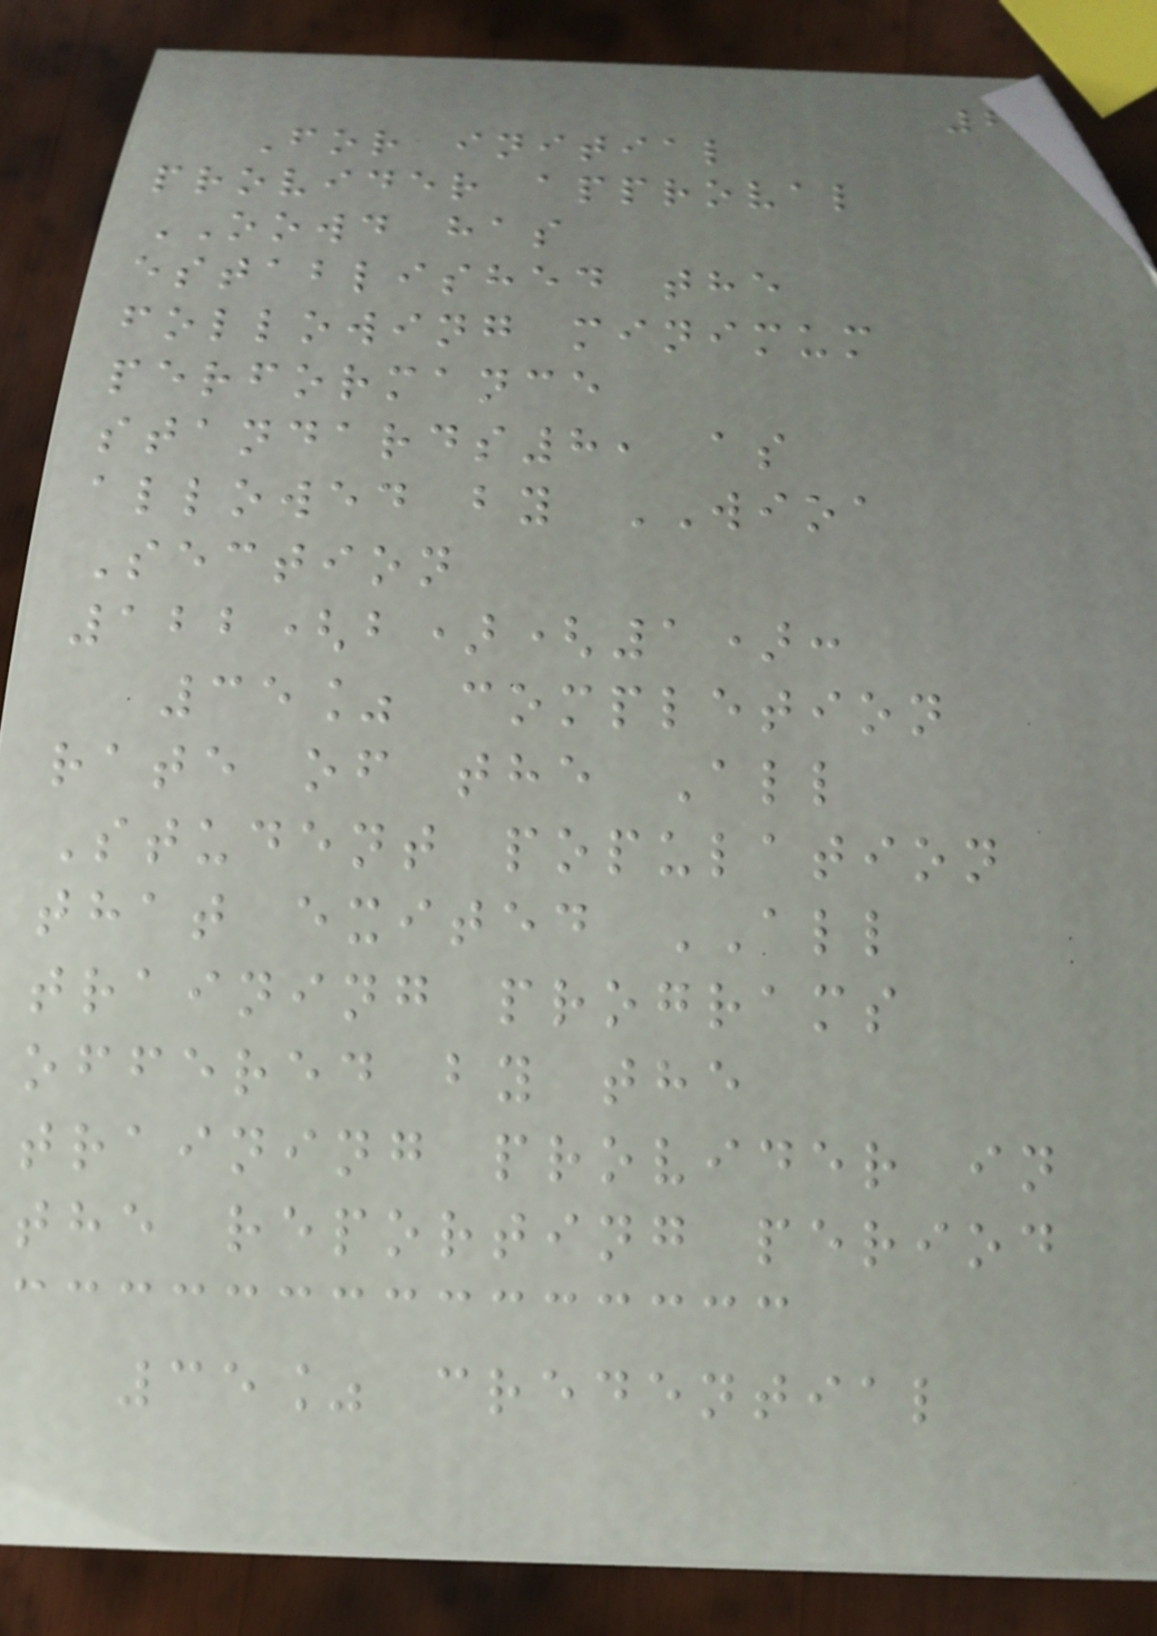2
For initial
provider approval
OOWD has
established the
following minimum
performance
standards8, as
allowed by WIOA
Section
122(b)(1):
35% completion
rate of the All
Student population
that exited ALL
training programs
offered by the
training provider in
the reporting period
35% credential
